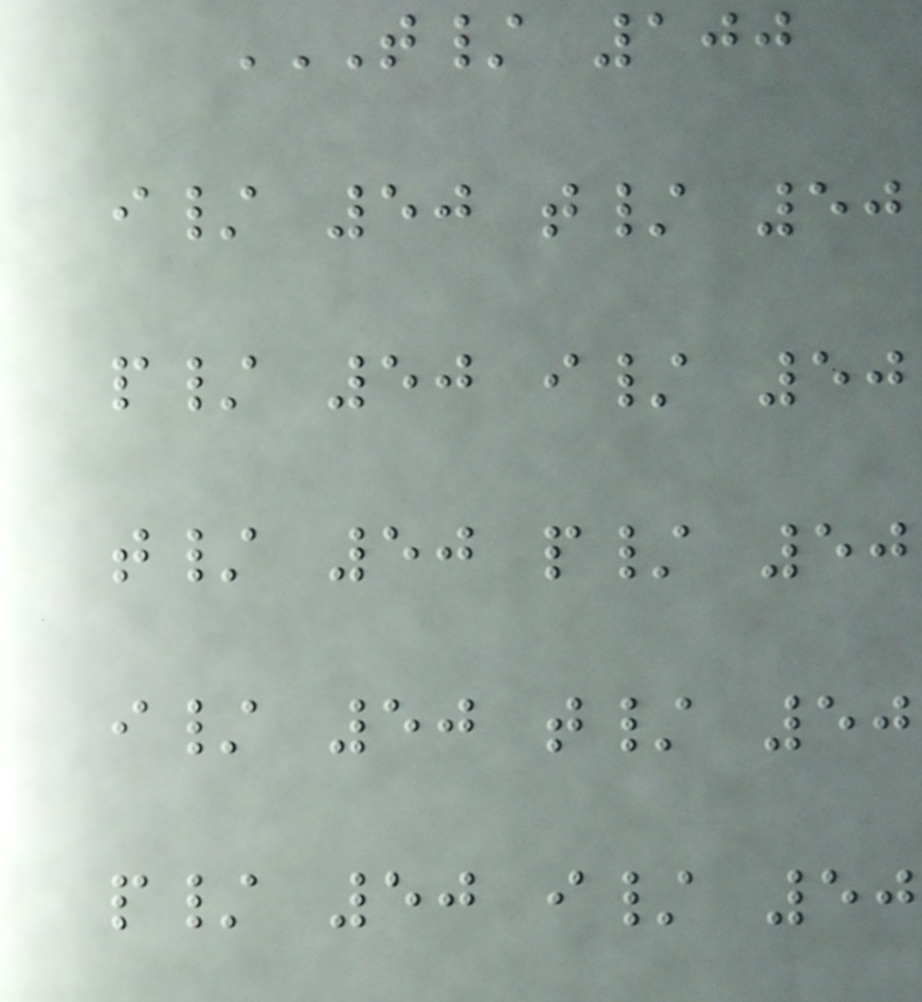T/ 100
I/ 50 T/ 50
P/ 50 I/ 50
T/ 50 P/ 50
I/ 50 T/ 50
P/ 50 I/ 50
